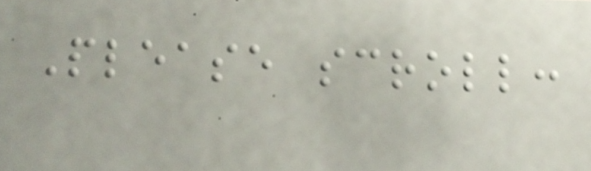Please scroll:
